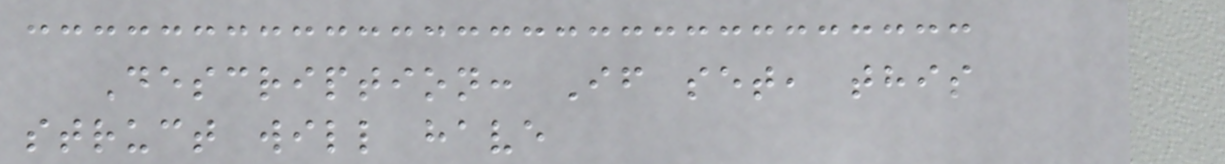Description: If set, this
struct will have
